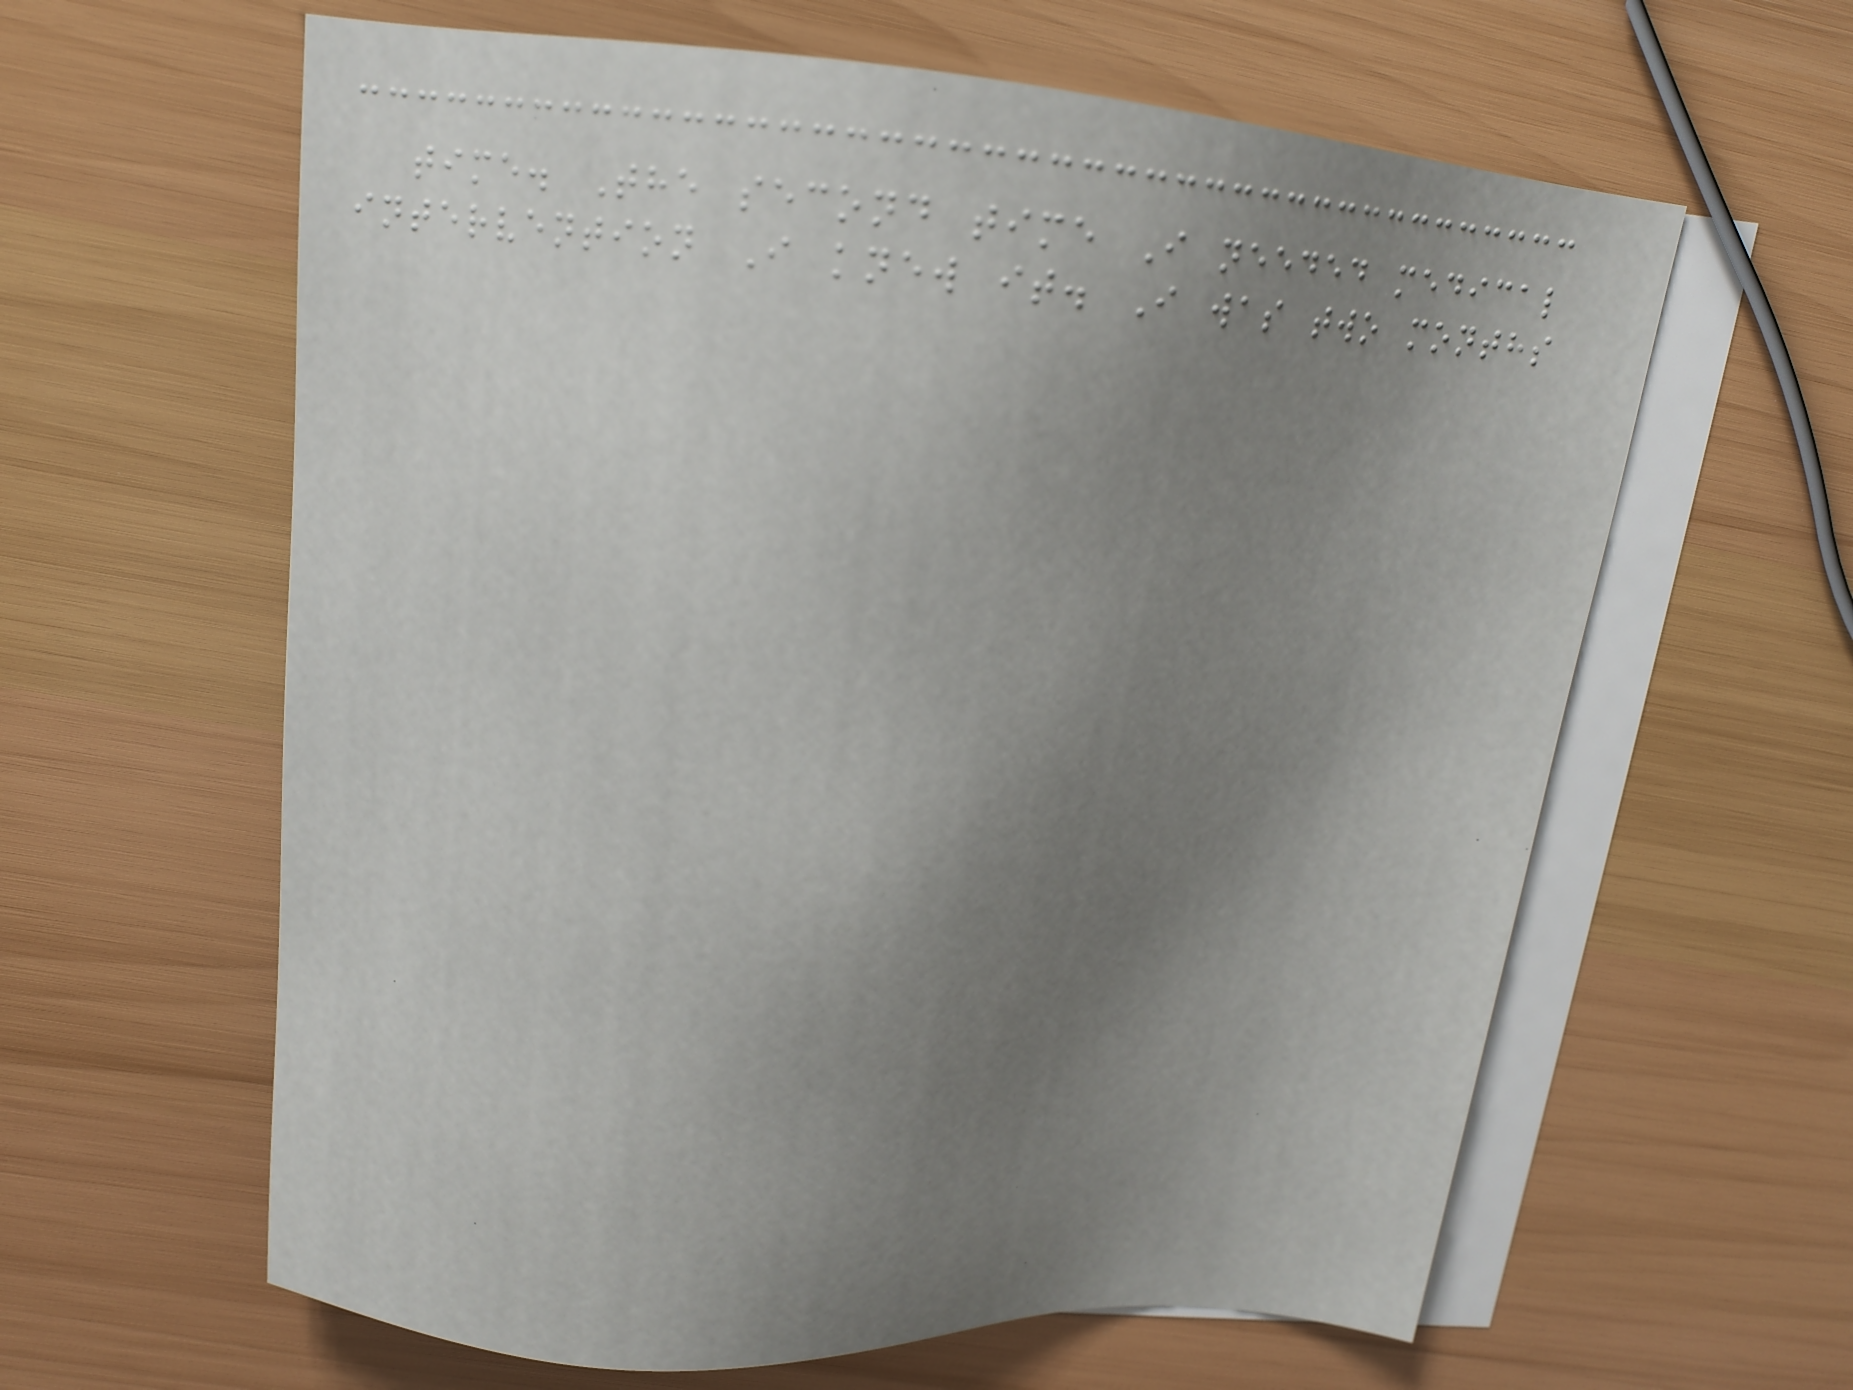time. The second time I needed medical
intervention I knew it. I was two months
